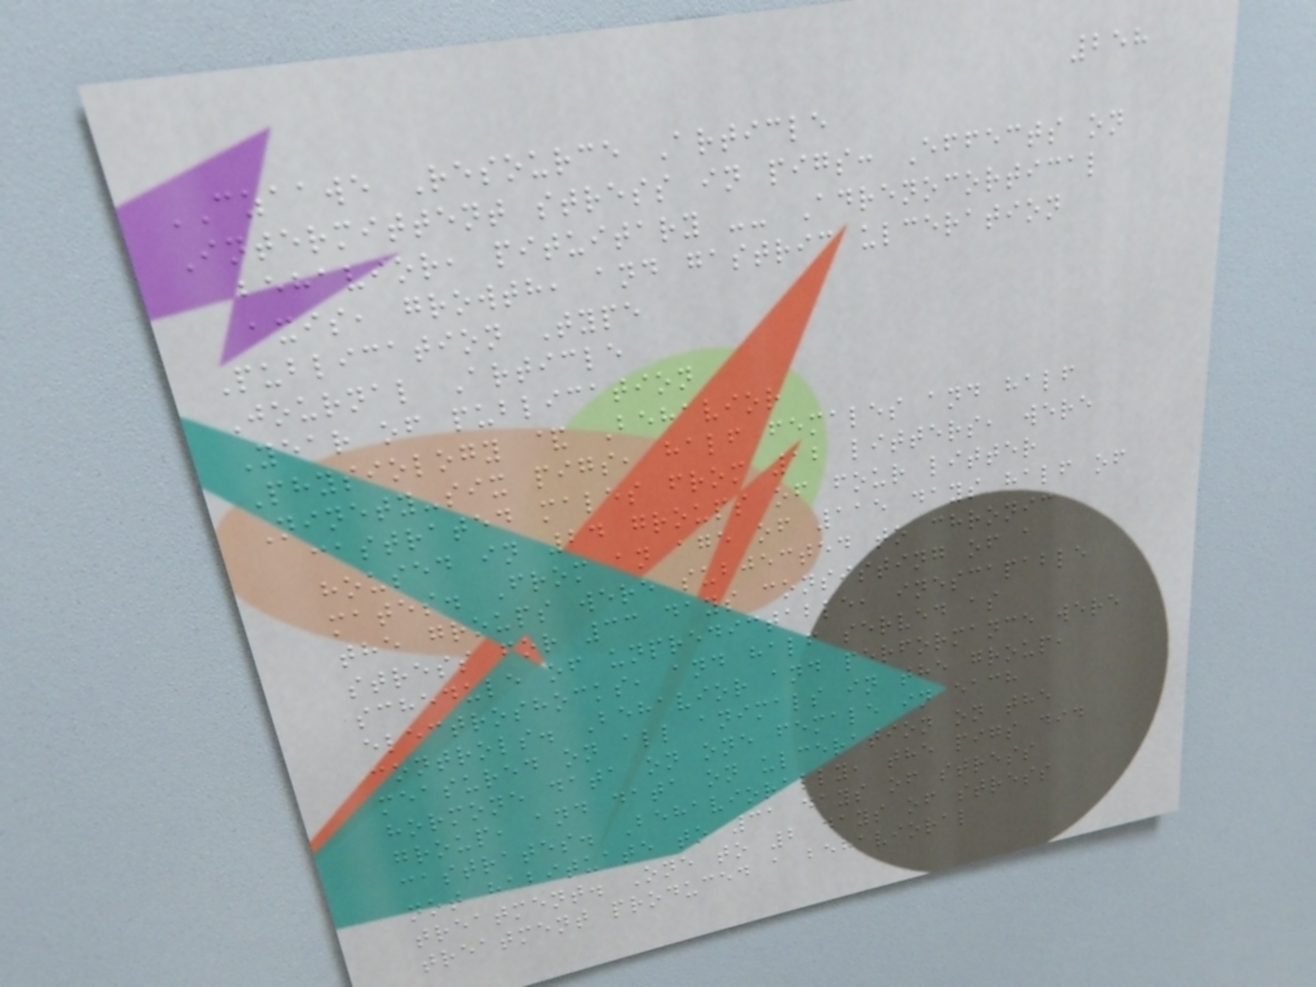258
CZAAWE Resource Article
Intermittent stress in pigs: Effects on
behavior, pituitary -- Adrenocortical
axis, growth, and gastric ulceration
Publication Type
Journal Article
Year of publication
Physiology & Behavior
Ninety-six pigs, half females and half
castrated males from 12 litters, were
housed in 24 groups of four litter
mates. From an age of 115 days half of
the groups were subjected to chronic
stress for 33 days consisting of a
schedule of unpredictable, inescapable
electroshocks, and half served as
controls. Behavior and performance were
measured on all animals in the group,
hormone data on one female in each
group, and data on ulceration on the
castrates. Behaviorally, the pigs did
not habituate to 31 days of stress
treatment. One to 2 days of stress
treatment produced a behavioral
